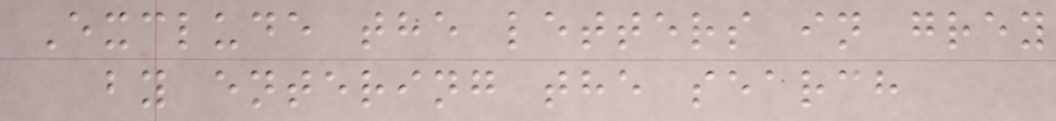Exclude the letters in grey
by entering the search
